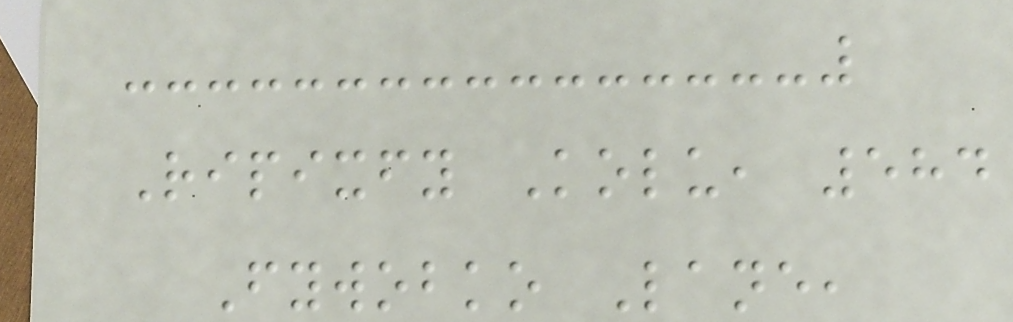Ripixfy Kolu, 584
Fywobko Lane,
